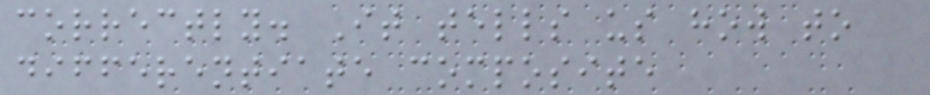correctly. It tells us how to
differentiate composite
